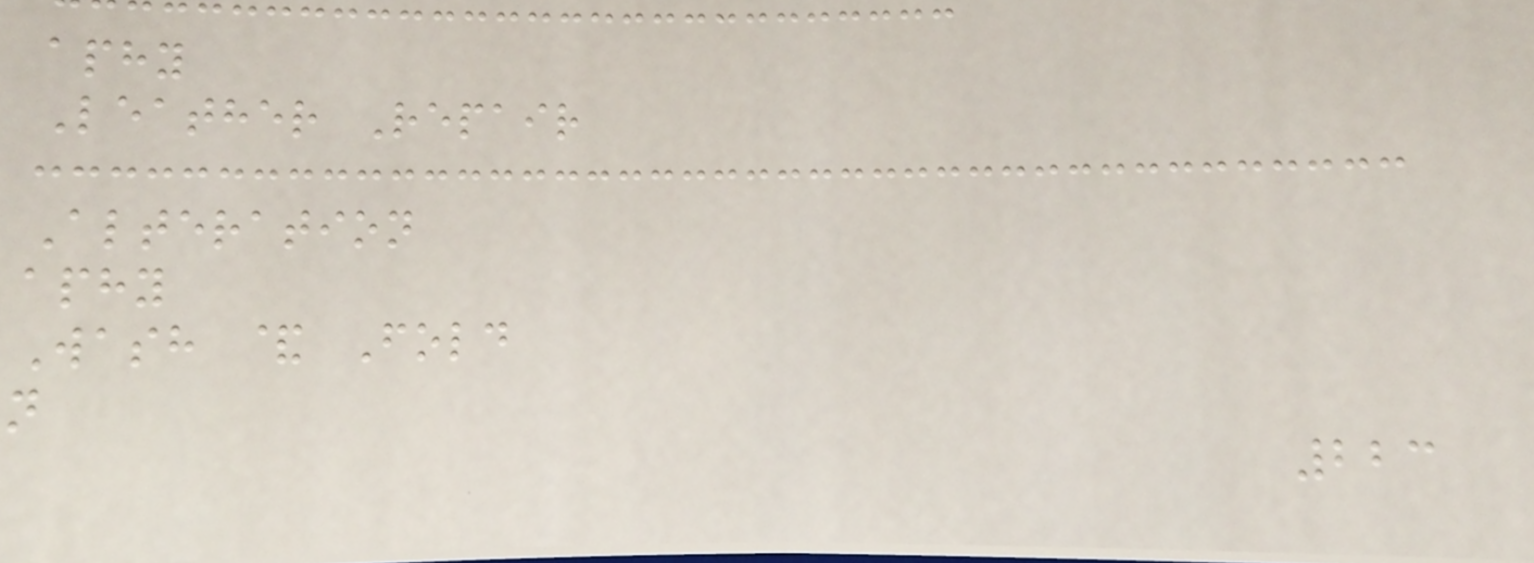aphy
Leather Repair
Alteration
aphy
Wash & Fold
n
223
